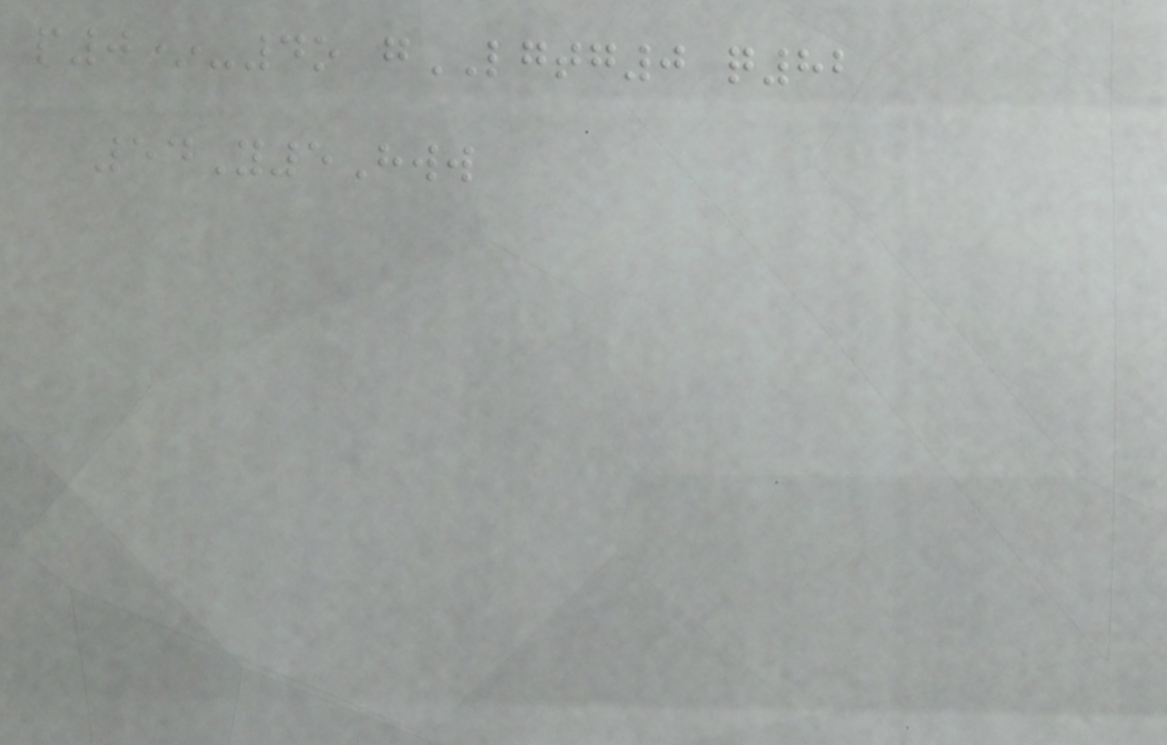p0*-4o gLGTG0 q82
54Y5Hww
